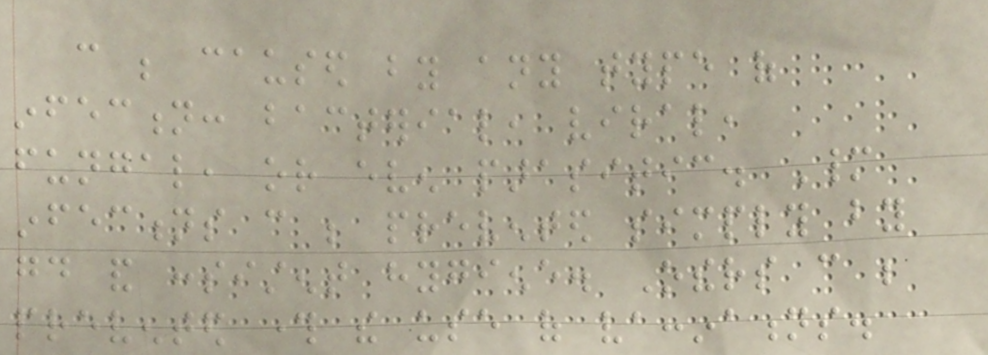can be caused by any type of
infection: bacterial, viral,
fungal, or even parasitic. Many
infections can be prevented simply by
good and consistent hygiene. Others can be
prevented through the use of vaccinations.
